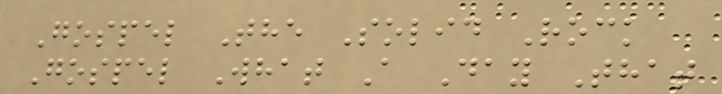Gospel The Solid Rock
Gospel What A Day That
